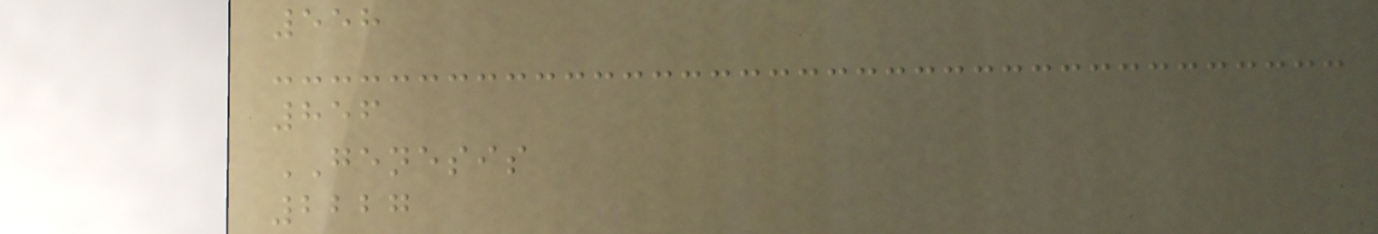558
856
GENESIS
2227
